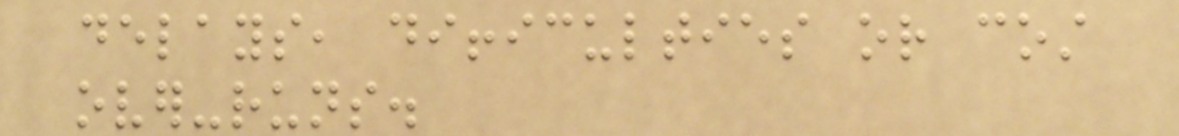delays, difficulties or cost
over-runs.
